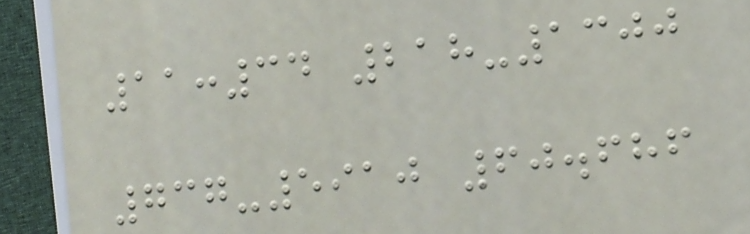11:34 218-1300
737-5910 60.686
